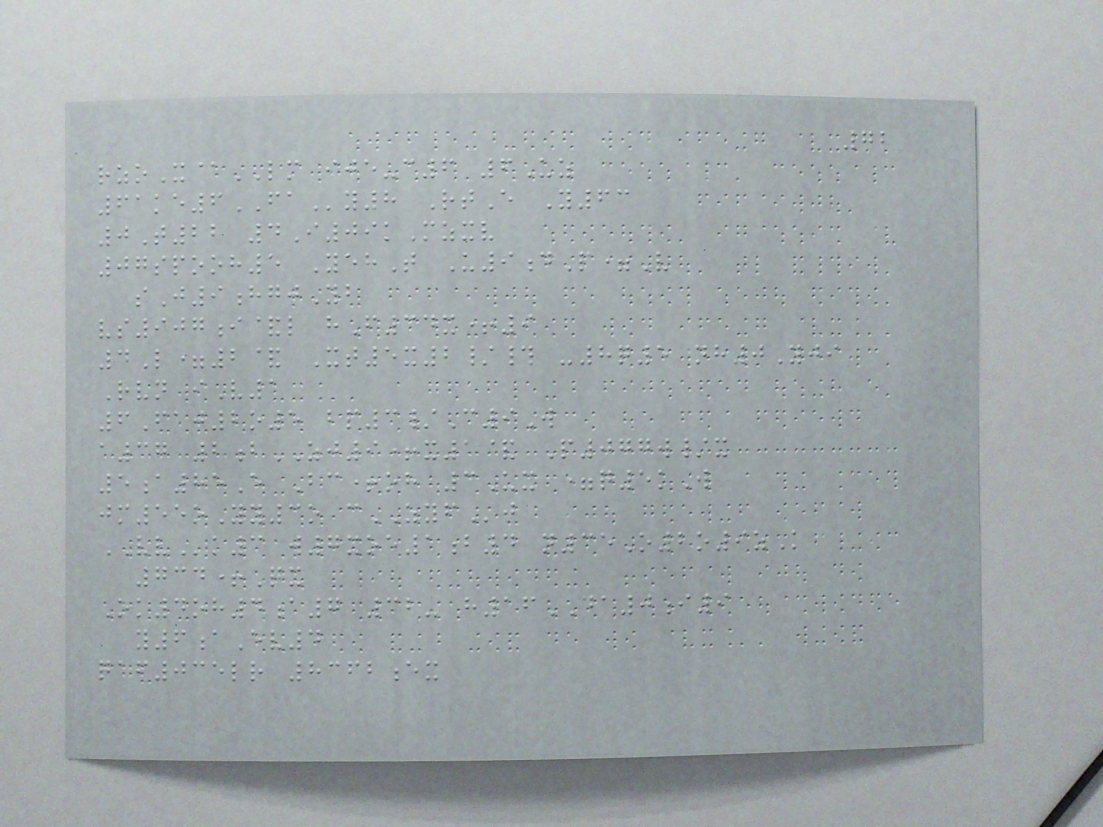72
rzoX@LM ije-c6 6Uz
61ke6FAy8 RtE Y63
0T22 4I09kMzxv
07spooh5 YehT U9dP=V
sJ9hgjYb
vs907i&l hF34x+9
4L=2& Xt5x2/# -8q5 nh0Yji
Rvn iV1
6Faj2o5 bp3/C9W
a37 2bZJ9+x1& P077w/x
5a85E Bc+oh 3Ux =q5kW
jm55oYy3o cZYFj
VVk3 w7xoe1b4 n35O2o9zK
734+Qx
Ok4oh4a7 32- h16DA0i9
y6aEv4
qaf035lr 8362ex
